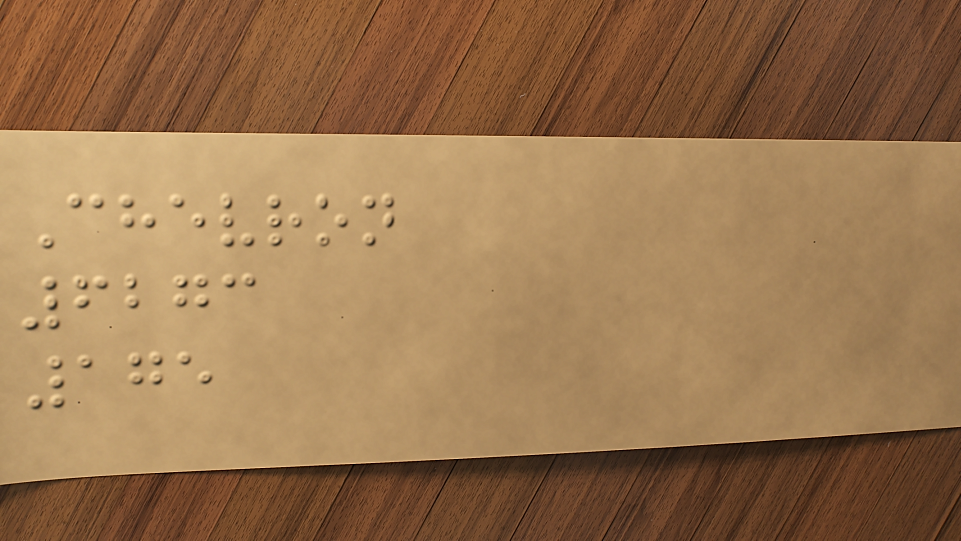Chevron
6273
175
